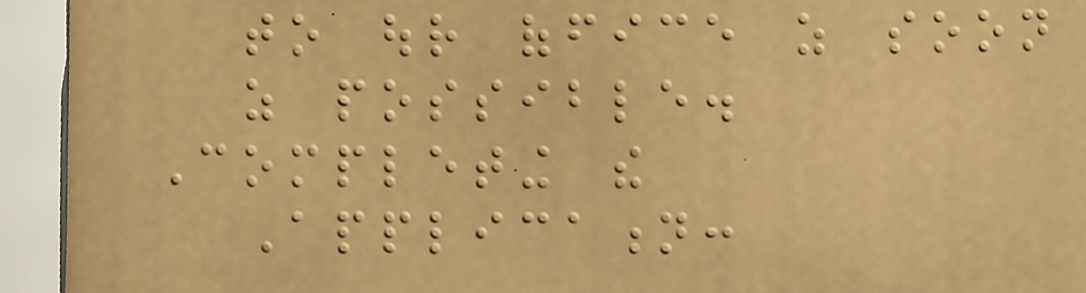to our office as soon
as possible.
Completing the
Application:
